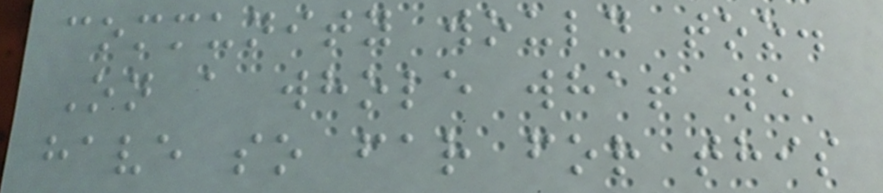community would too.
On a whole what we
have so far for this
